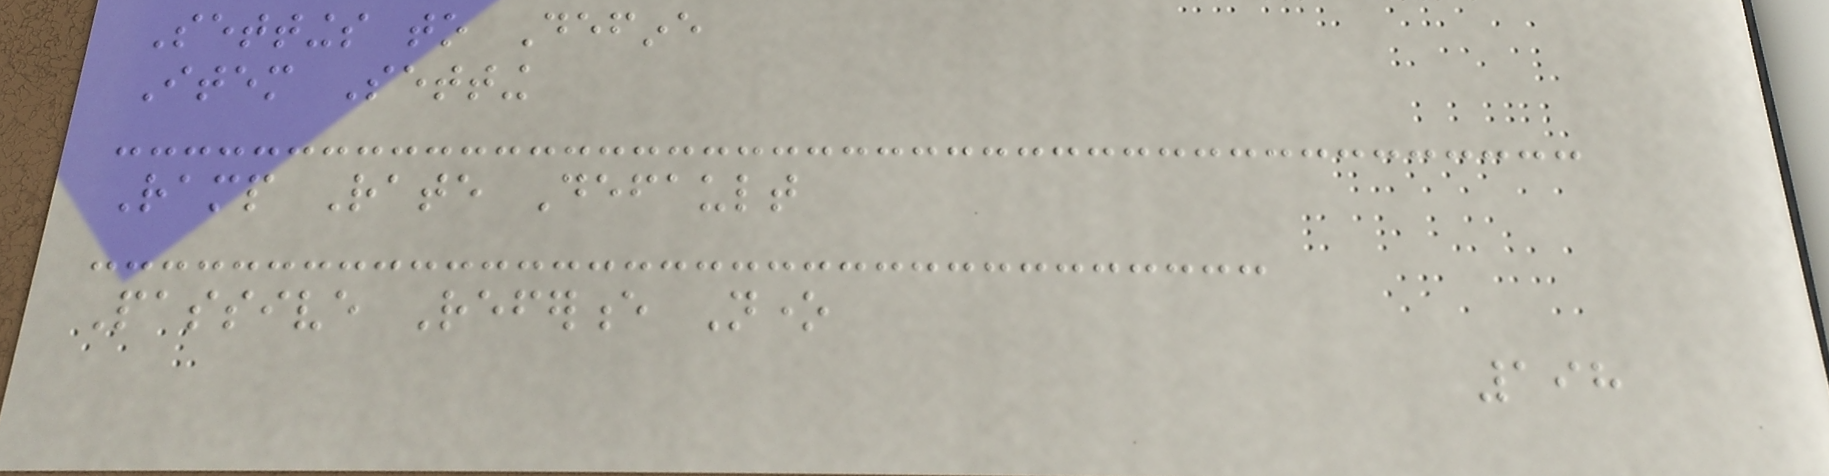Settings to Define
Item Setting
Ramp Rate Default
Passive Reference None
198
